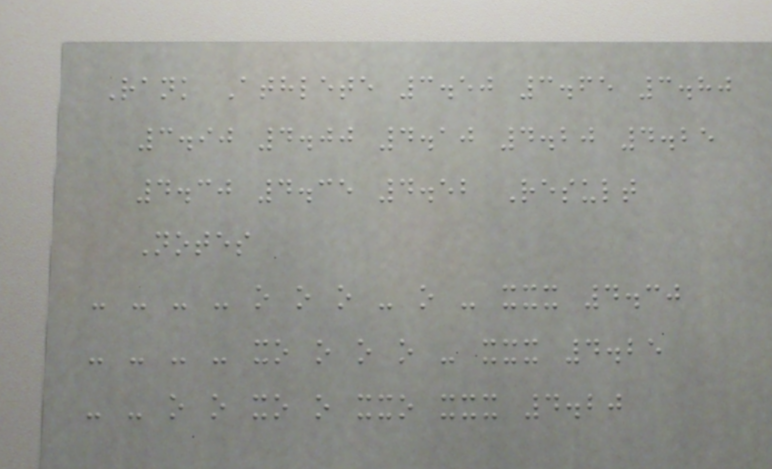Rank Athlete 3.50 3.65 3.80
3.90 4.00 4.10 4.20 4.25
4.30 4.35 4.52 Result
Notes
- - - - o o o - o - xxx 4.30
- - - - xo o o o - xxx 4.25
- - o o xo o xxo xxx 4.20
